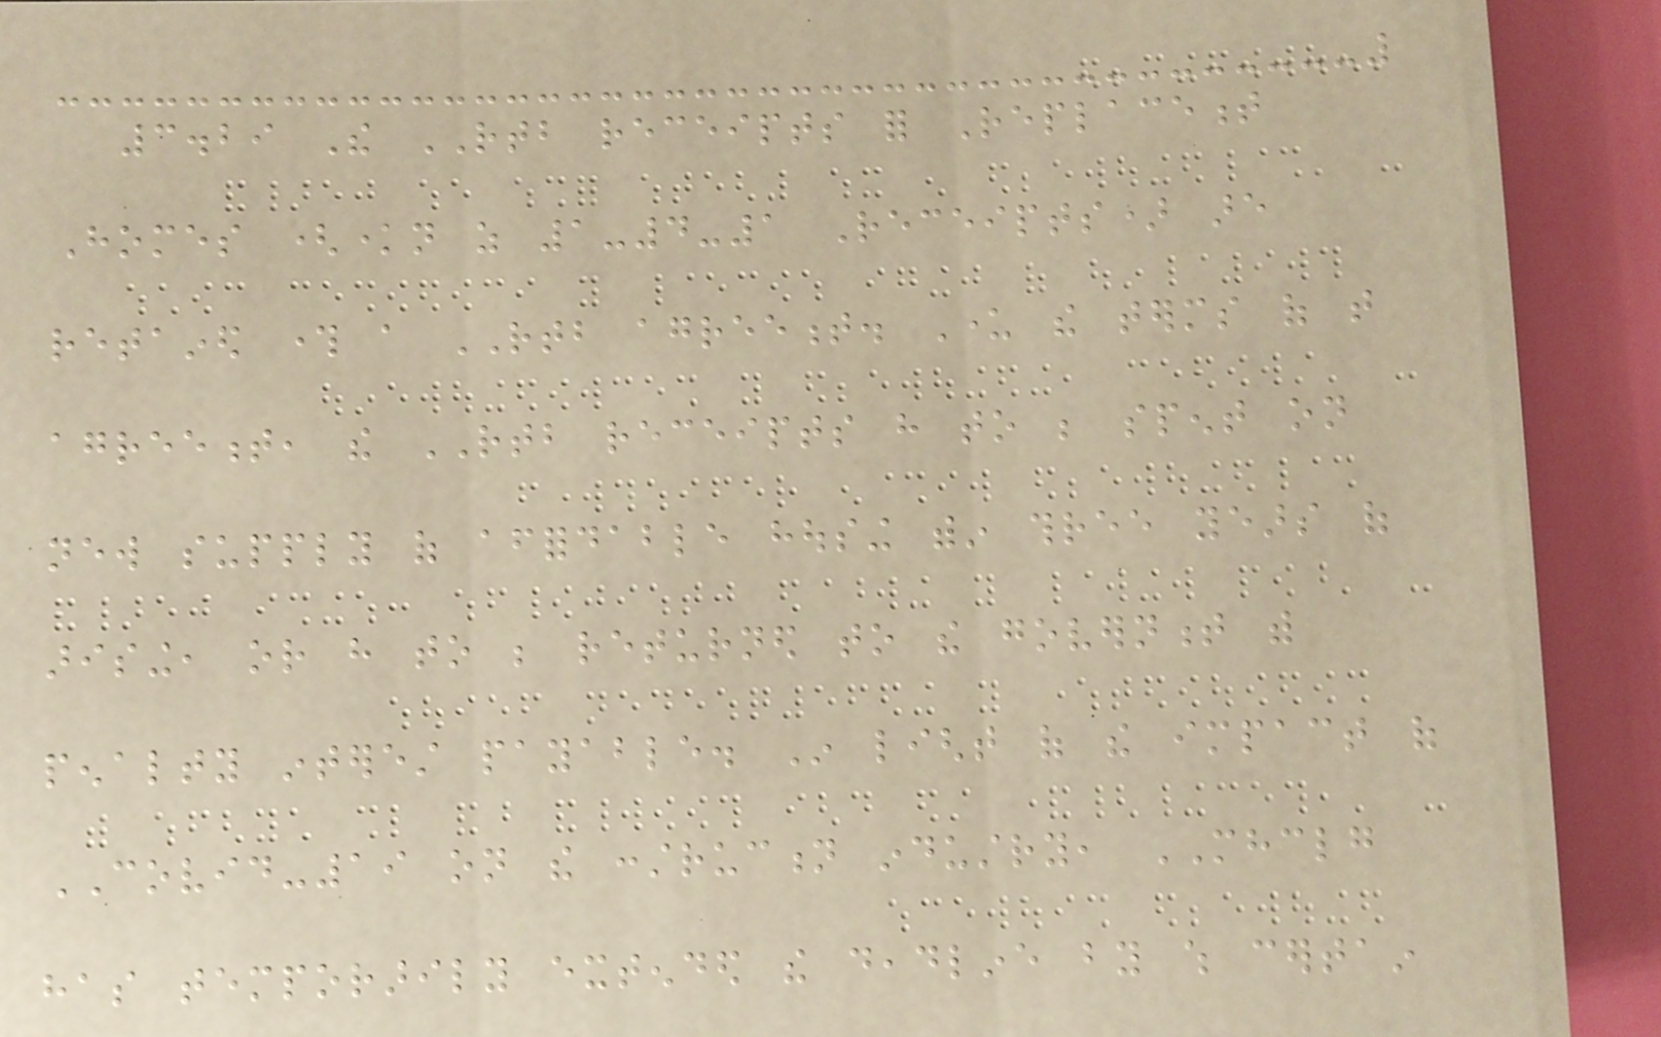3.29 The RTB receipts for Replacement
Homes (known as 1-4-1 Receipts) are
retained through a RTB agreement. Under the terms of that
agreement, the RTB receipts have to be spent on
new supply of affordable housing within three years of
arising, or have to be returned to the government with
penalty interest payable. In light of the impact of
COVID-19 on the construction industry, MHCLG
has temporarily extended the deadline by which certain
